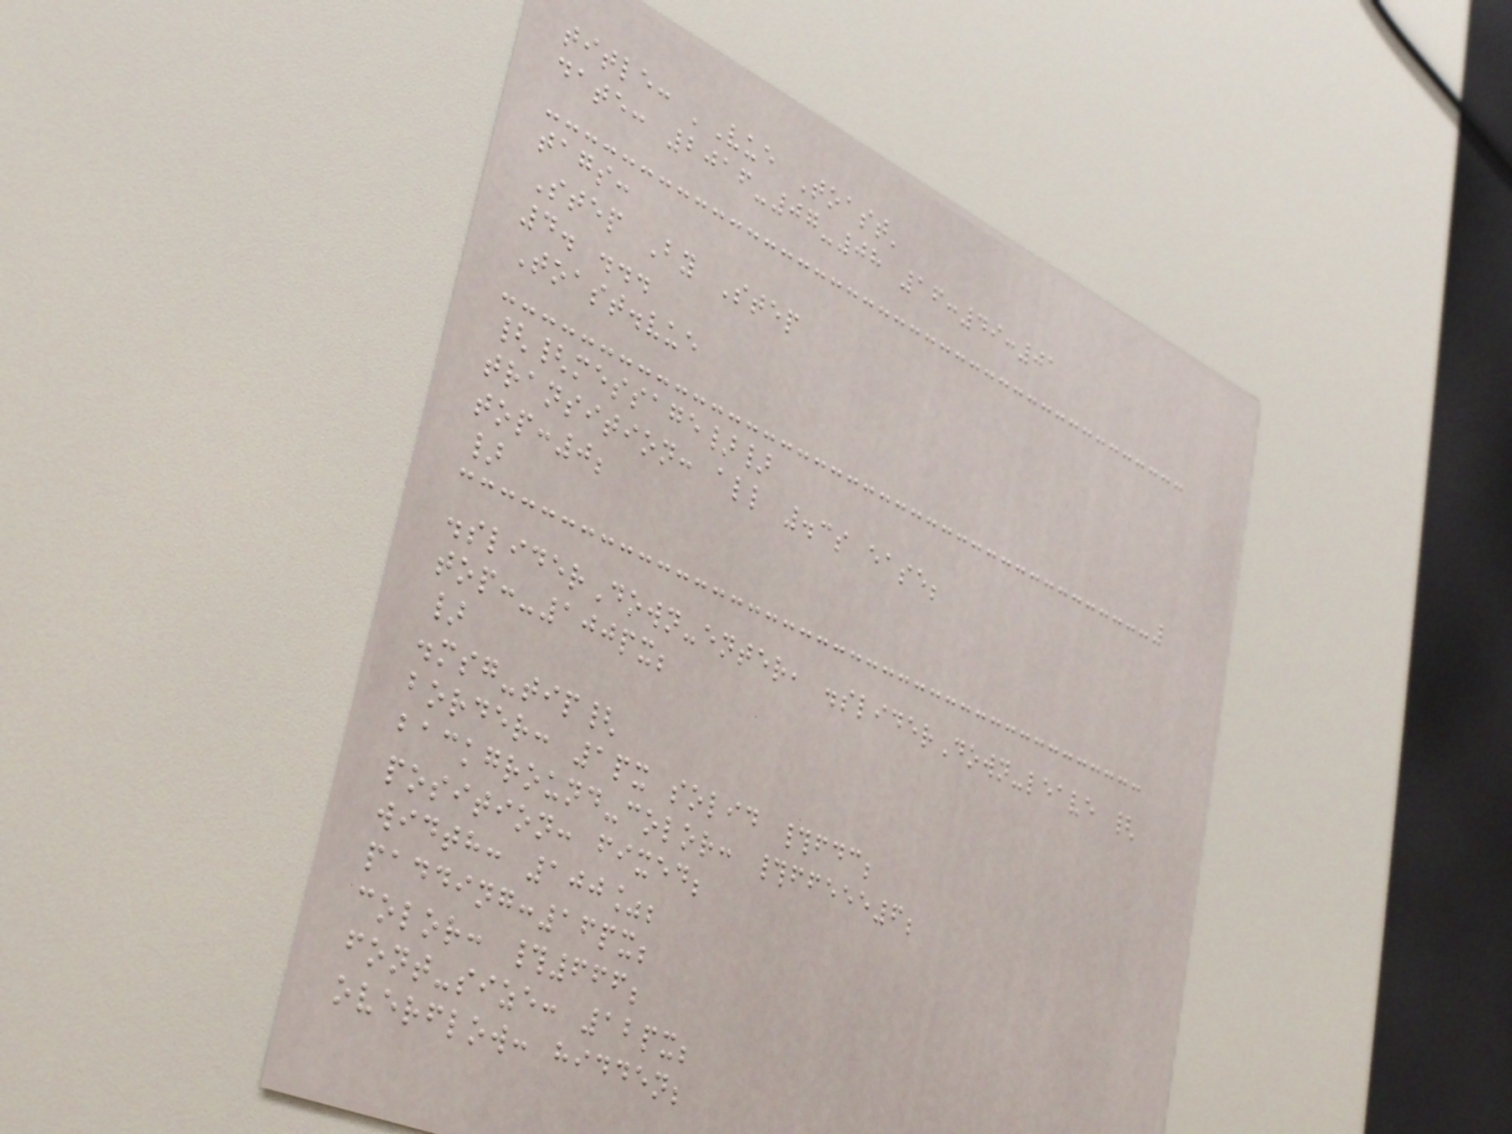title: 'Vue Toast'
date: 2016-07-08 16:49:01
tags:
Step By Step
4. ...
Toast.vue
{{message}}
transition: all .3s ease;
top:0;
}
.sliderDown-enter, .sliderDown-leave {
top:-100px;
}
.msg-tip{
border: 1px solid #fdc;
background-color: #ffeee6;
position: fixed;
width: 100%;
padding:16px;
color: #666;
font-size: 12px;
overflow: hidden;
